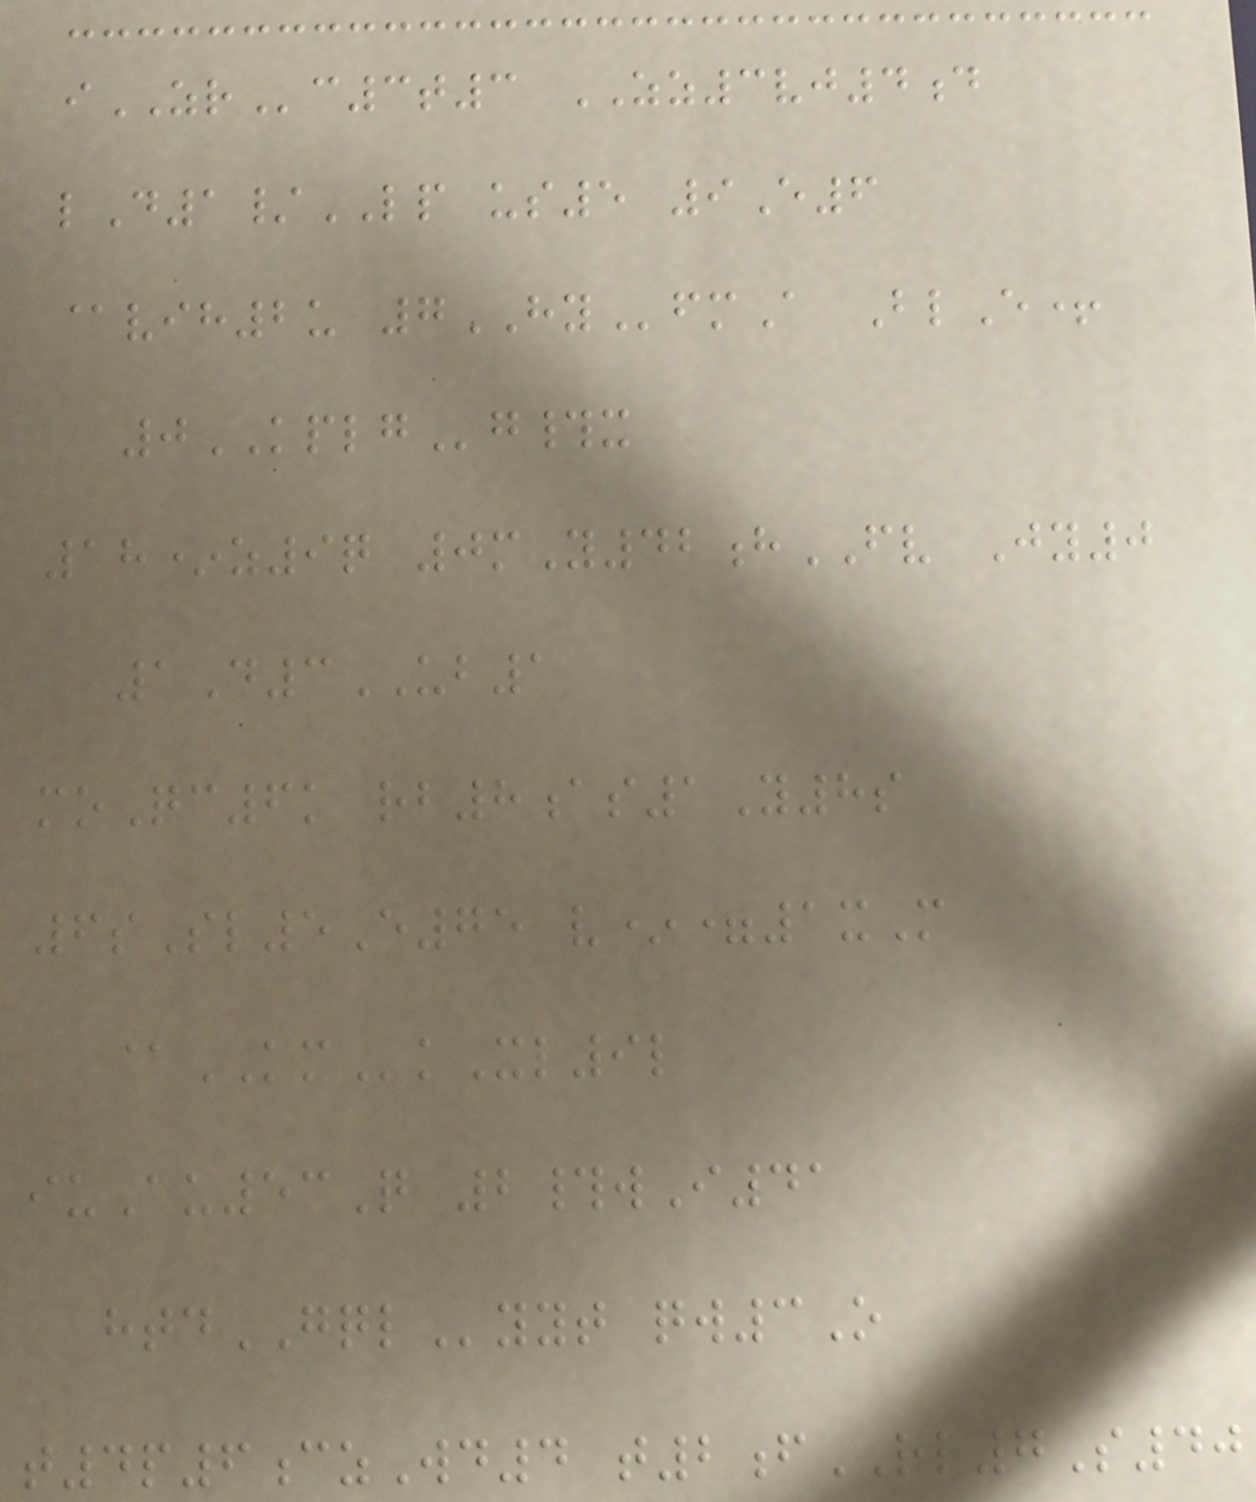iZRc3t3 ZZ3vj4d
lD1/LP us5 9E6
@vih2u 7HYfmA BlE+
0KPLGg#x
18*z9q 0mY42hFV Jy0
1D3UB1
moQc6k rb8as1Y8s
6sSl5E75 v*=1xM
@KMkXl9l
iuAu53Q 2#wI41
htdGQLyyt qw3O
t4p6czWd4 t2fRL7S40
